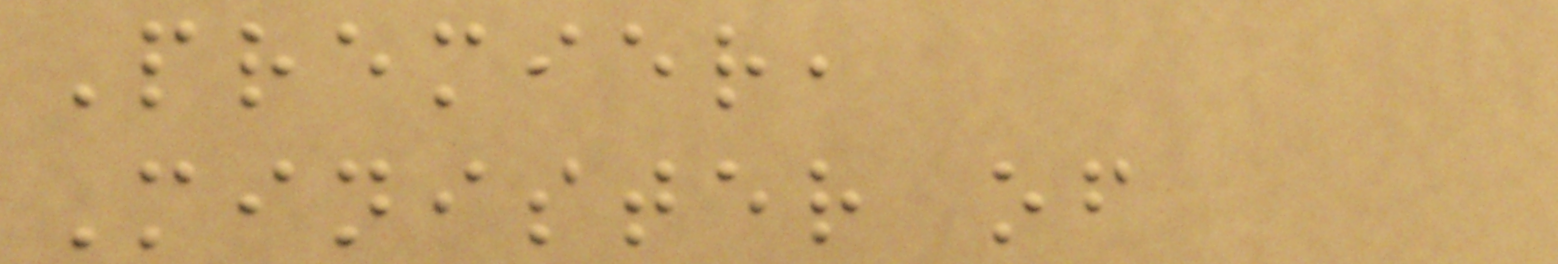Premier,
Minister of
